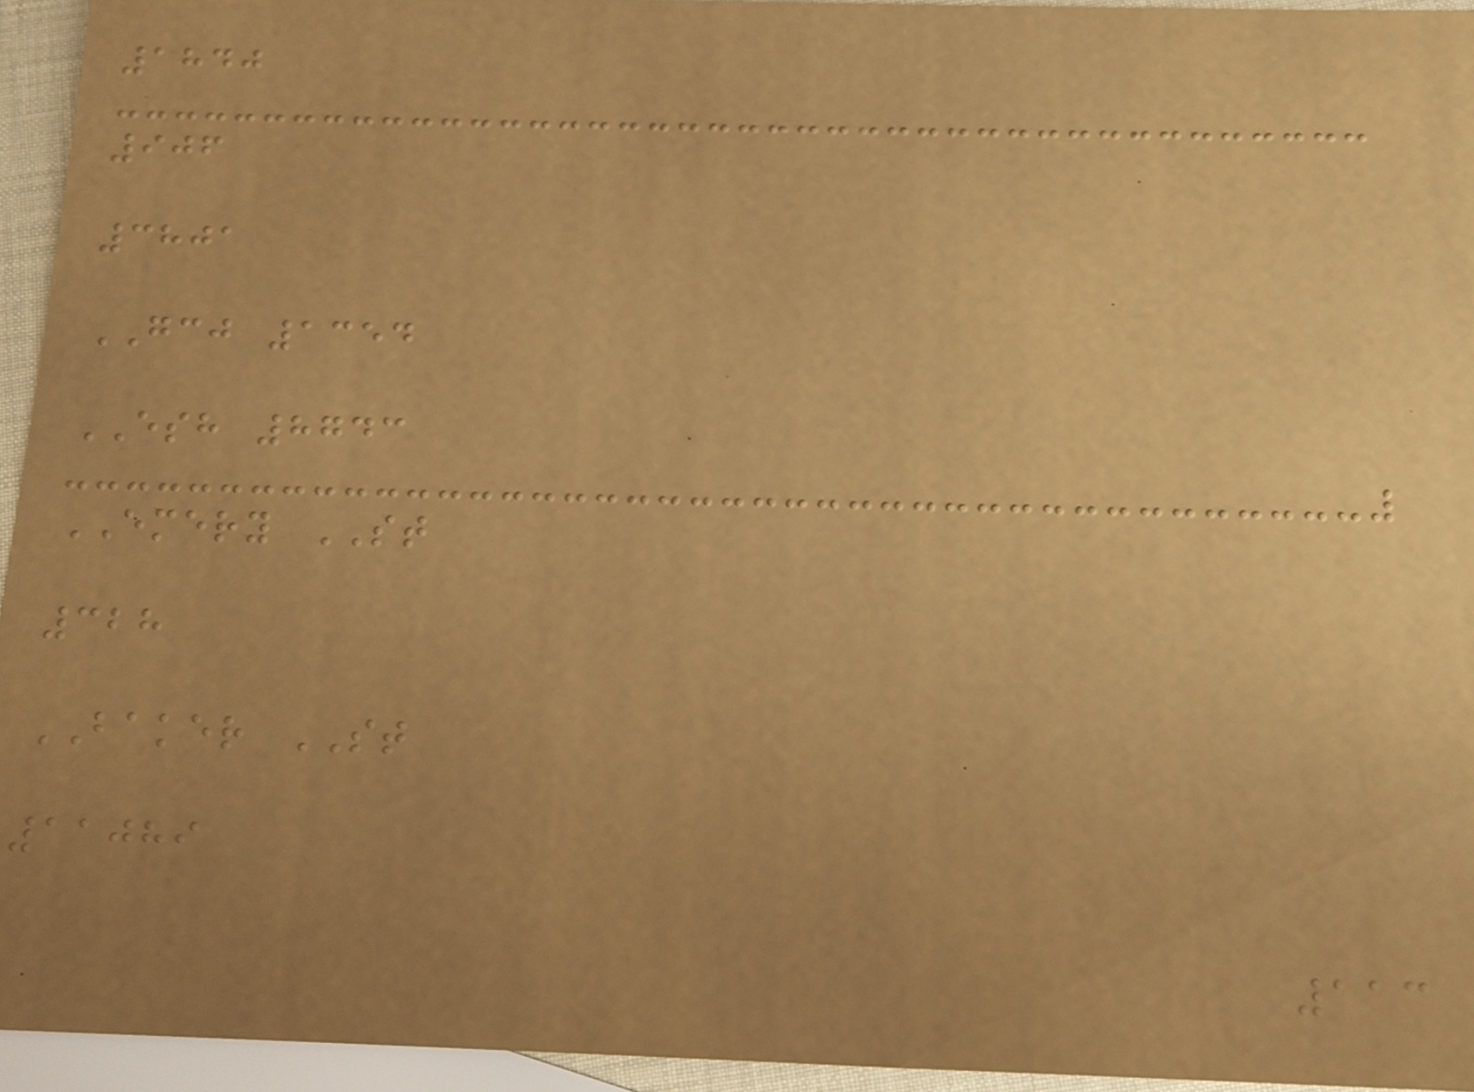1840
906
3801
GCJ 1354
ESH 8743
EMERY ST
328
BAKER ST
11089
113
